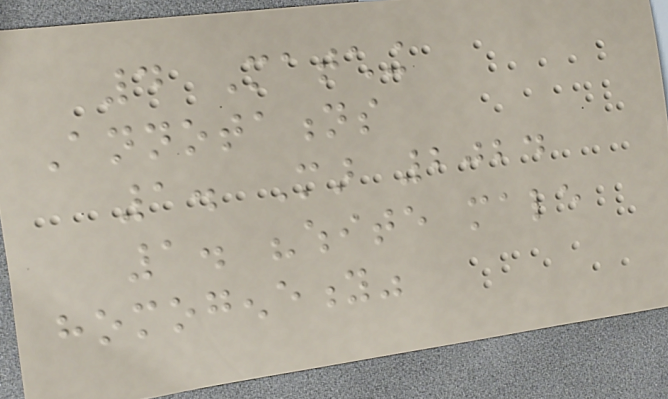4 Matching
Annotations
1. Mar 2024
1. "white male
homogeneity"
